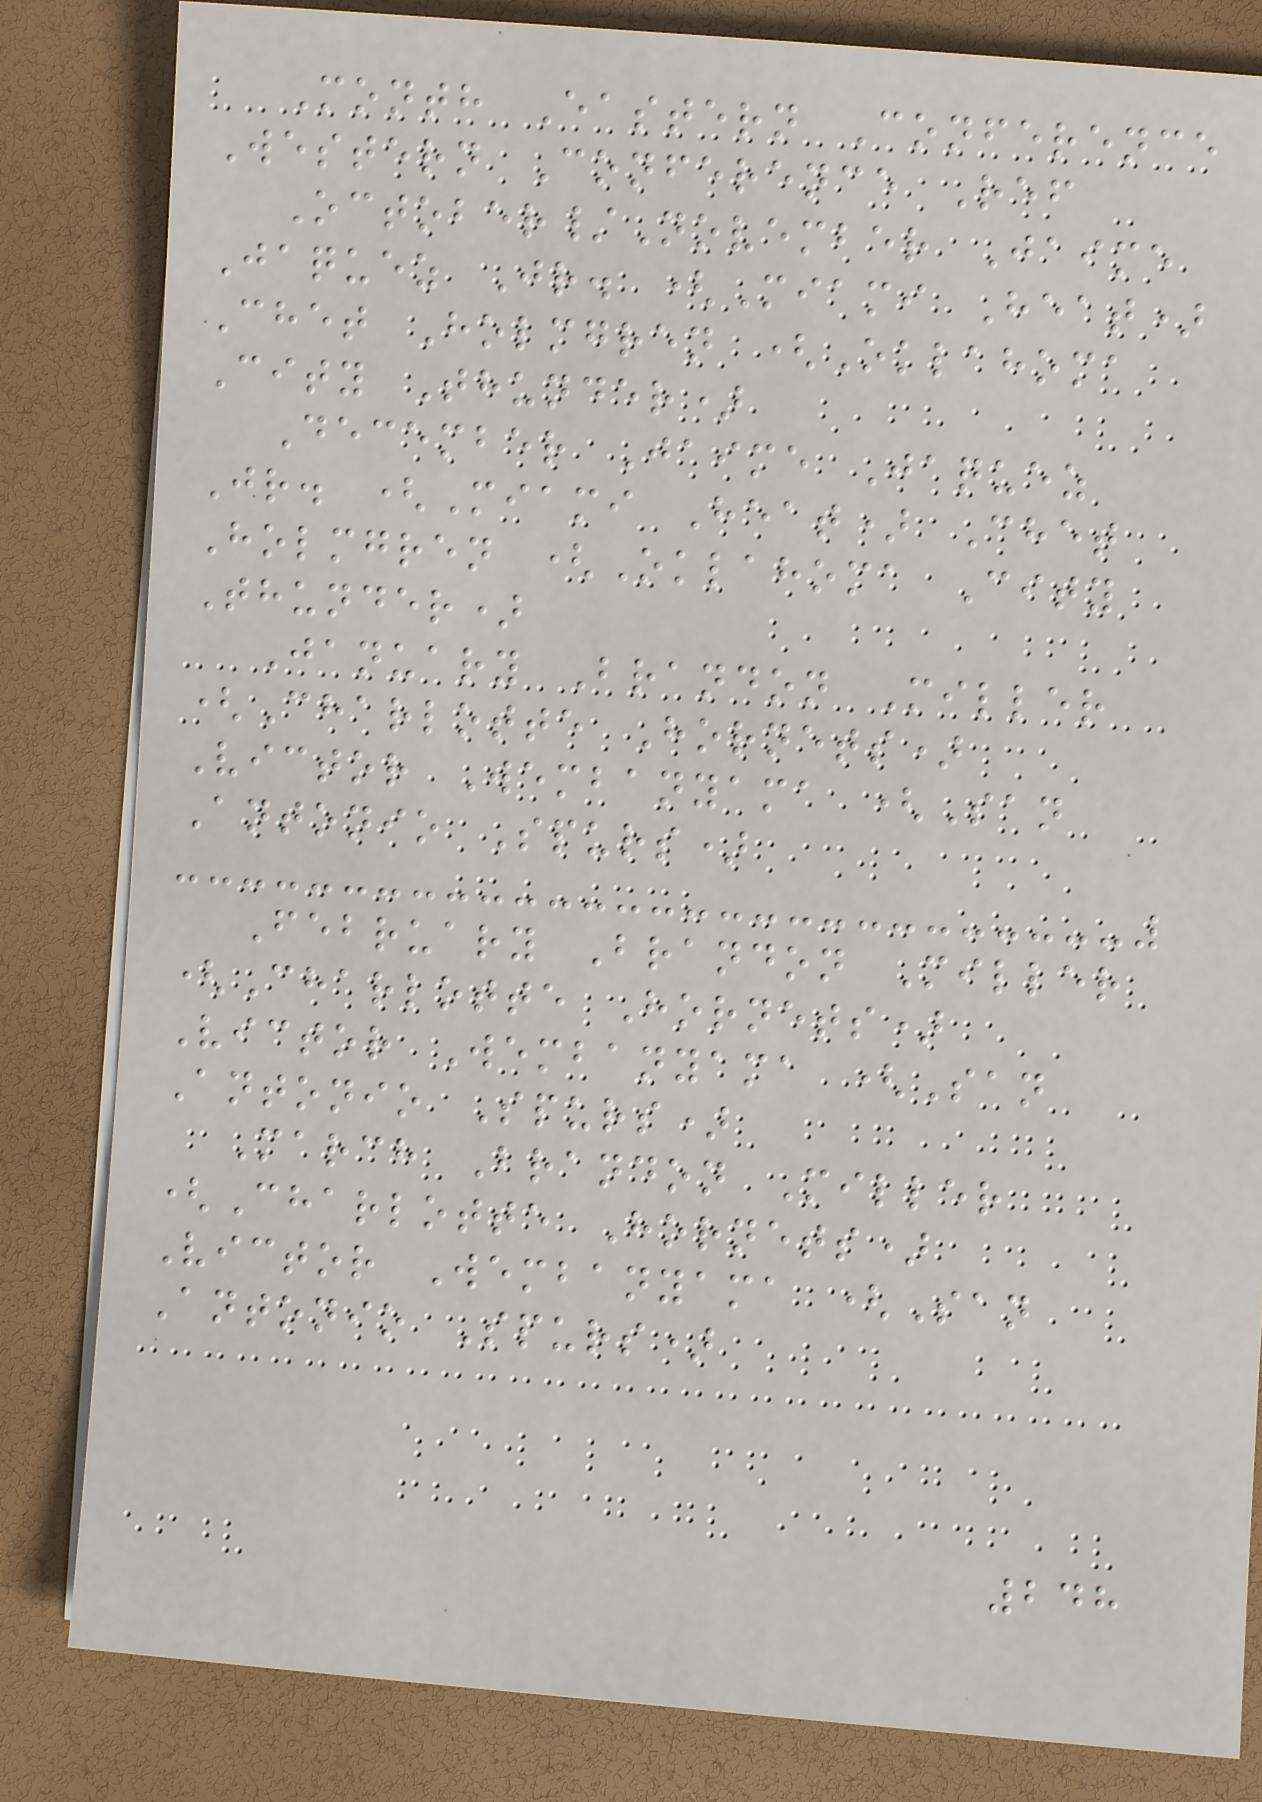Month Eastern Conference
Western Conference Ref
October/November Jaime
Jaquez Jr. (Miami Heat)
Chet Holmgren (Oklahoma
City Thunder)
December Jaime Jaquez
Jr. (Miami Heat) Chet
Holmgren (Oklahoma City
Thunder)
January Brandon Miller
(Charlotte Hornets)
Victor Wembanyama (San
Antonio Spurs)
February Brandon Miller
(Charlotte Hornets)
Victor Wembanyama (San
Antonio Spurs)
March Brandon Miller
(Charlotte Hornets)
Victor Wembanyama (San
Antonio Spurs)
248
